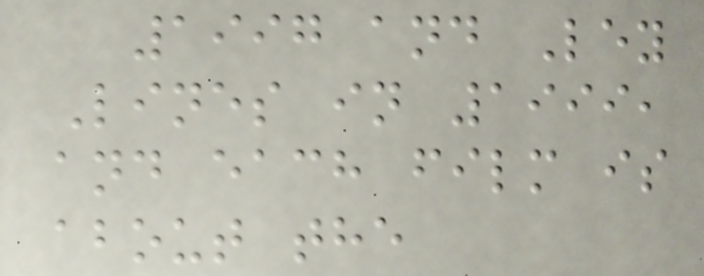1997 and Ley
Lines in 1999,
and each film is
about the
